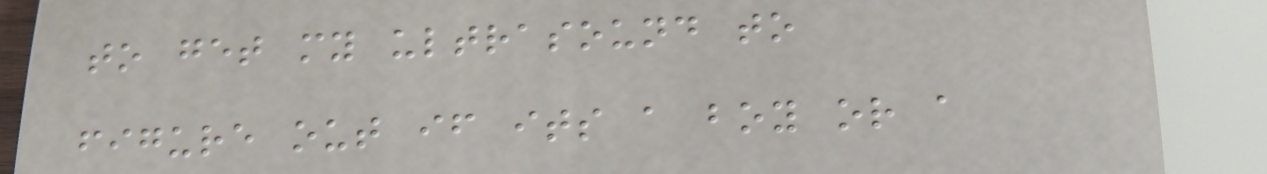to get my ultrasound to
figure out if its a boy or a
